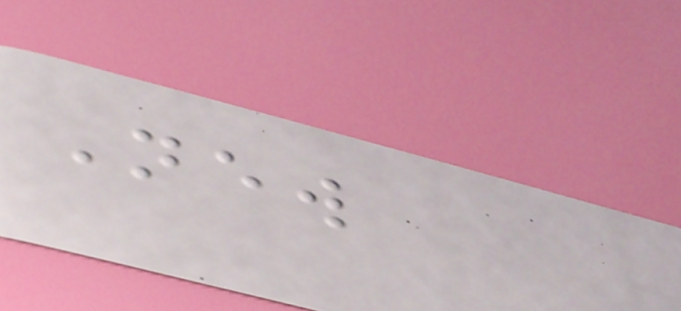New
